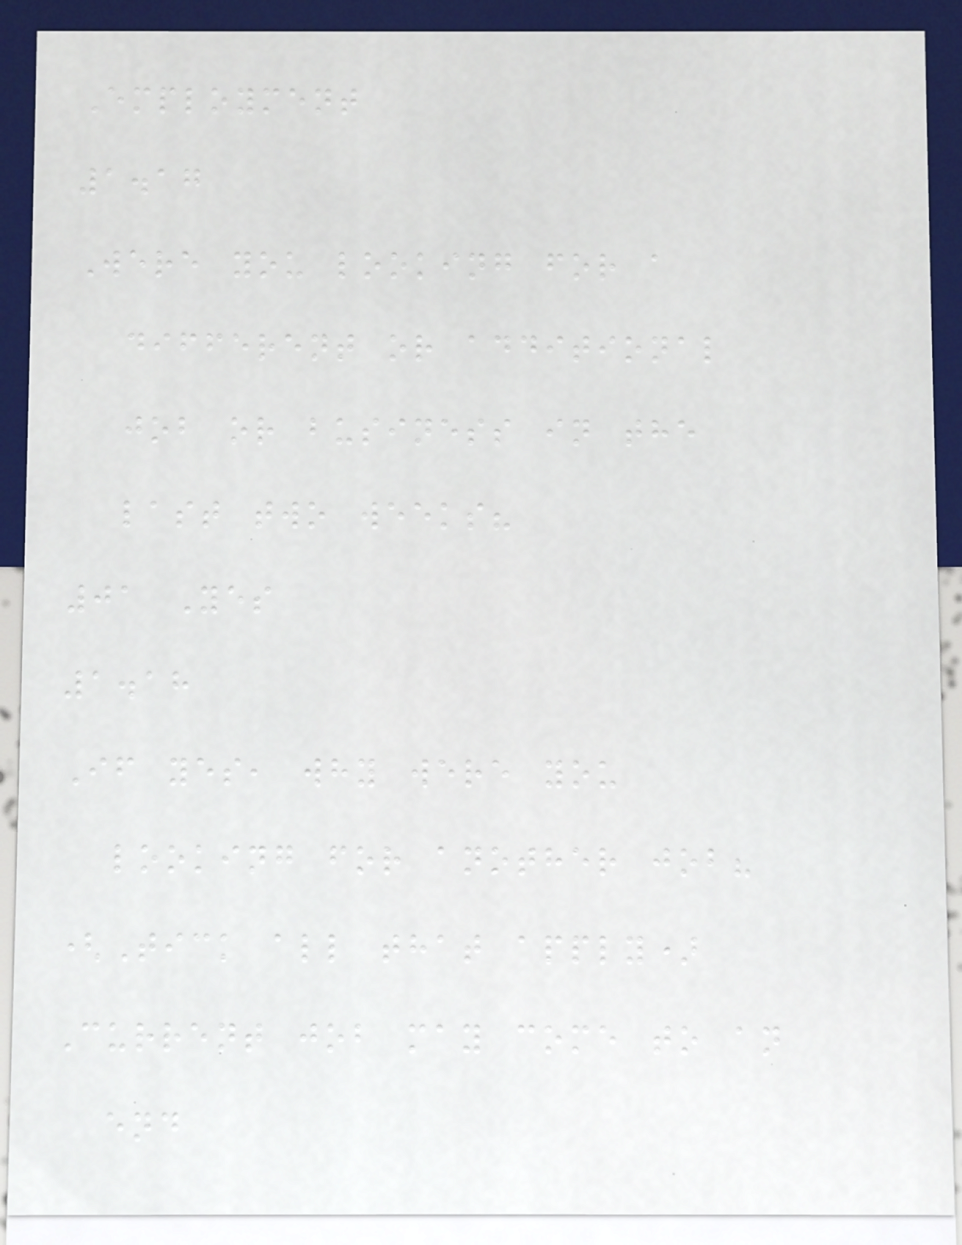Employment
1.17
Were you looking for a
different or additional
job or business in the
last two weeks?
01 Yes
1.18
If yes, why were you
looking for another job?
(Tick all that apply)
Current job may come to an
end
